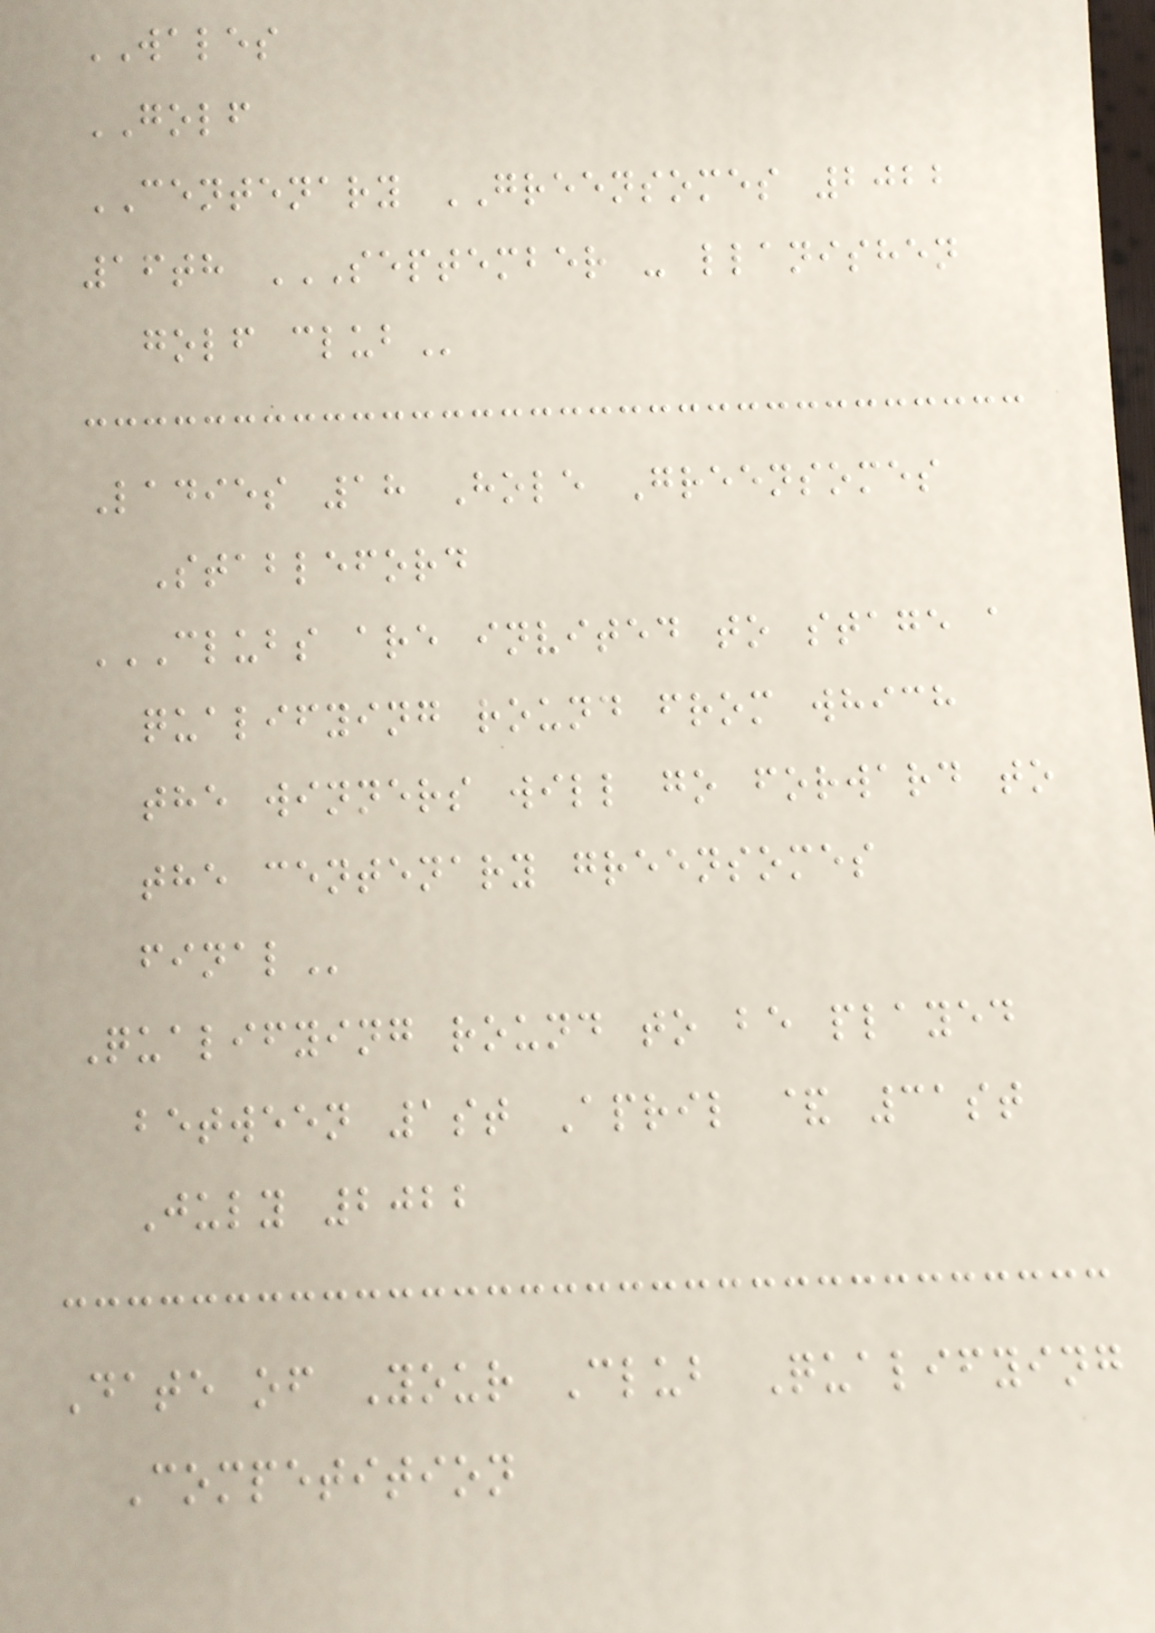WALES
GOLF
CENTENARY GREENSOMES 2022
16th SEPTEMBER - LLANISHEN
GOLF CLUB
Ladies 18 Hole Greensomes
Stableford
CLUBS ARE INVITED TO STAGE A
QUALIFYING ROUND FROM WHICH
THE WINNERS WILL GO FORWARD TO
THE CENTENARY GREENSOMES
FINAL
Qualifying round to be played
between 1st April & 31st
July 2022
Date of Your Club Qualifying
Competition
